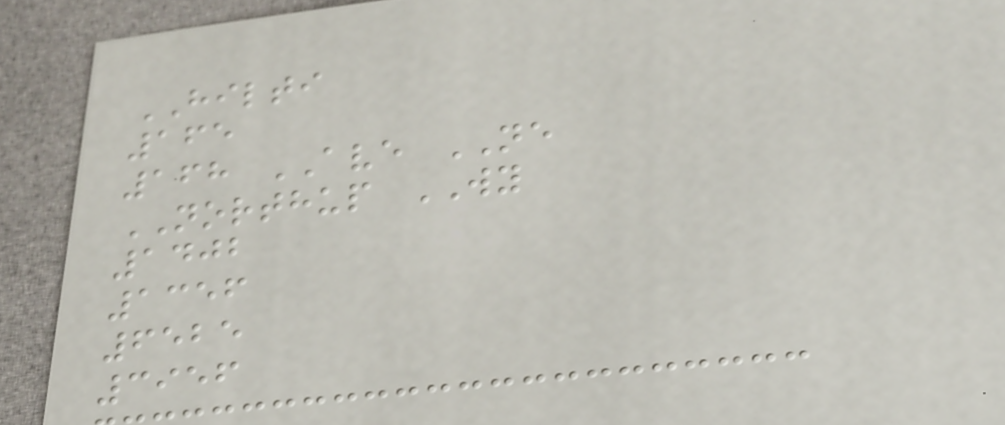HILTI
165
168 AVE NE
NORTHUP WY
1402
1356
6525
3956
